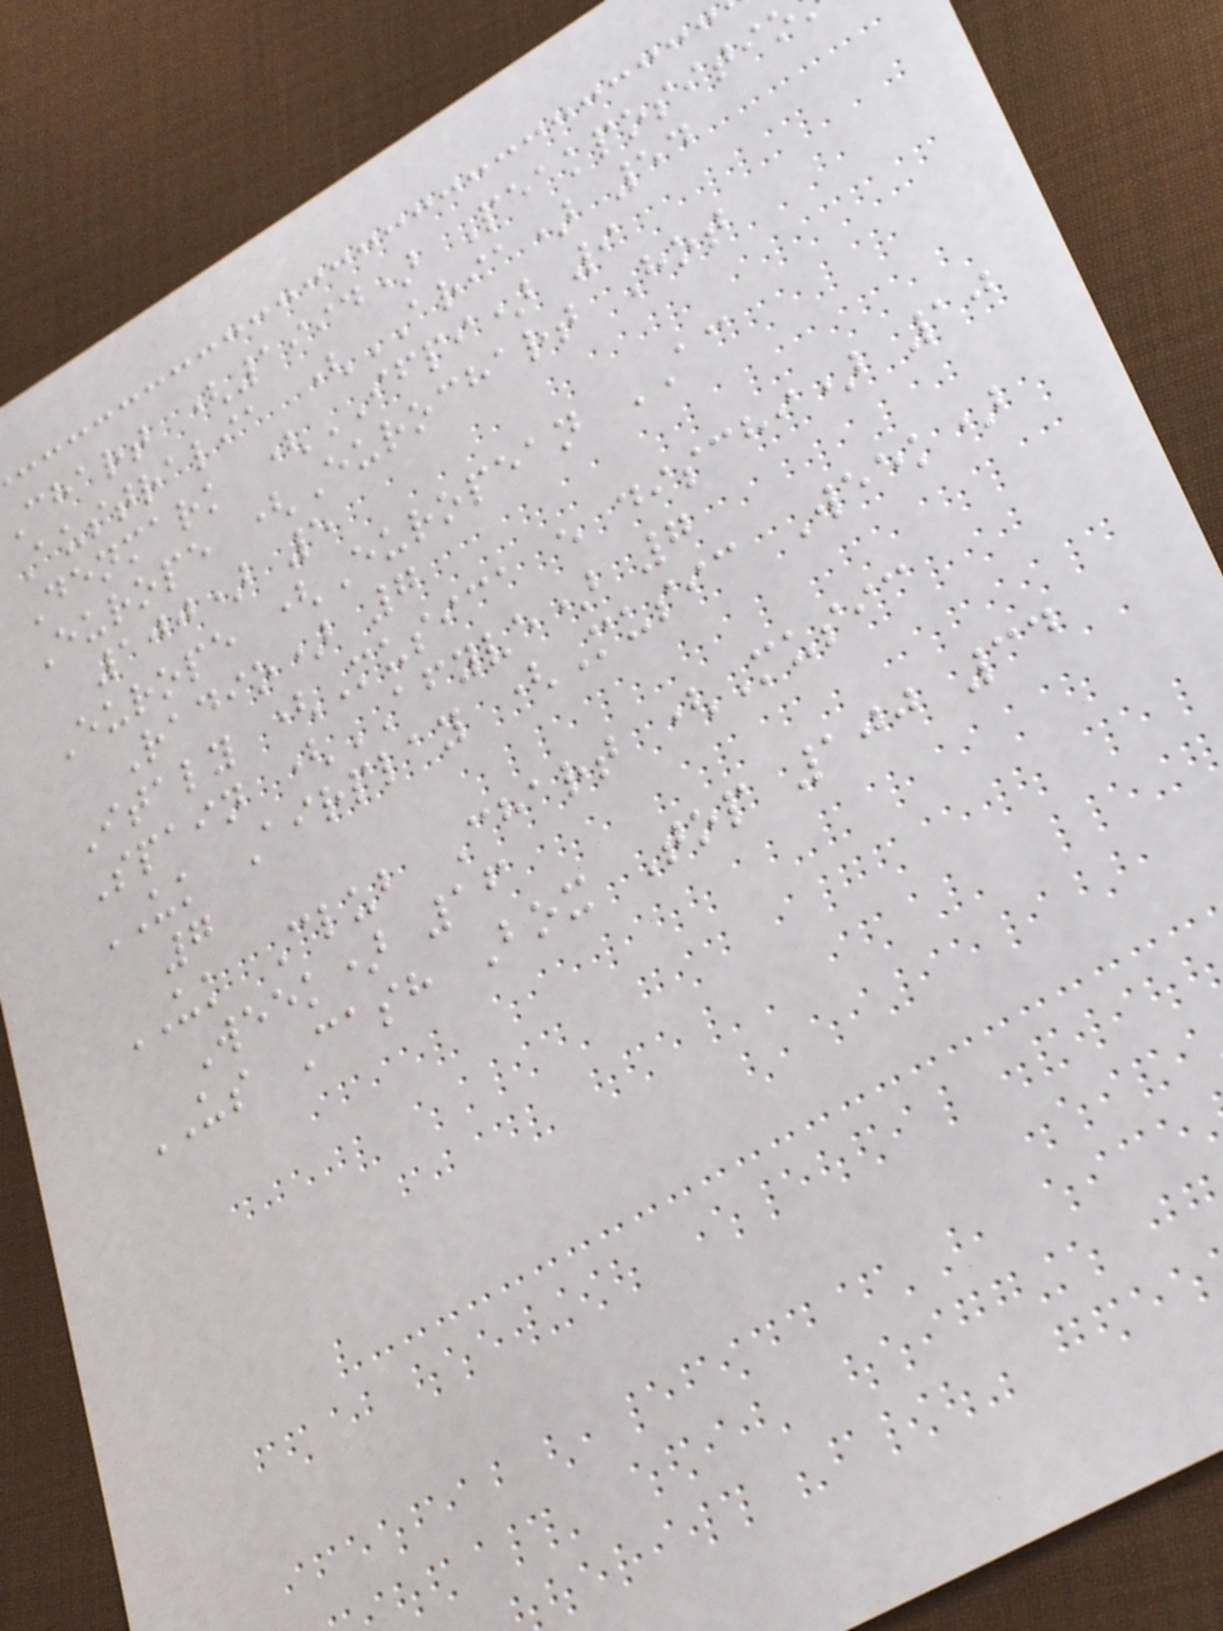chart (1994) Peakpositio
Australia (ARIA) 54
Denmark (IFPI) 9
Europe (Eurochart Hot
100) 5
Europe (European AC
Radio) 7
Italy (Musica e dischi) 10
Spain (AFYVE) 7
UK Airplay (Music Week)
7
UK Club Chart (Music
Week) 16
US Cash Box Top 100 34
